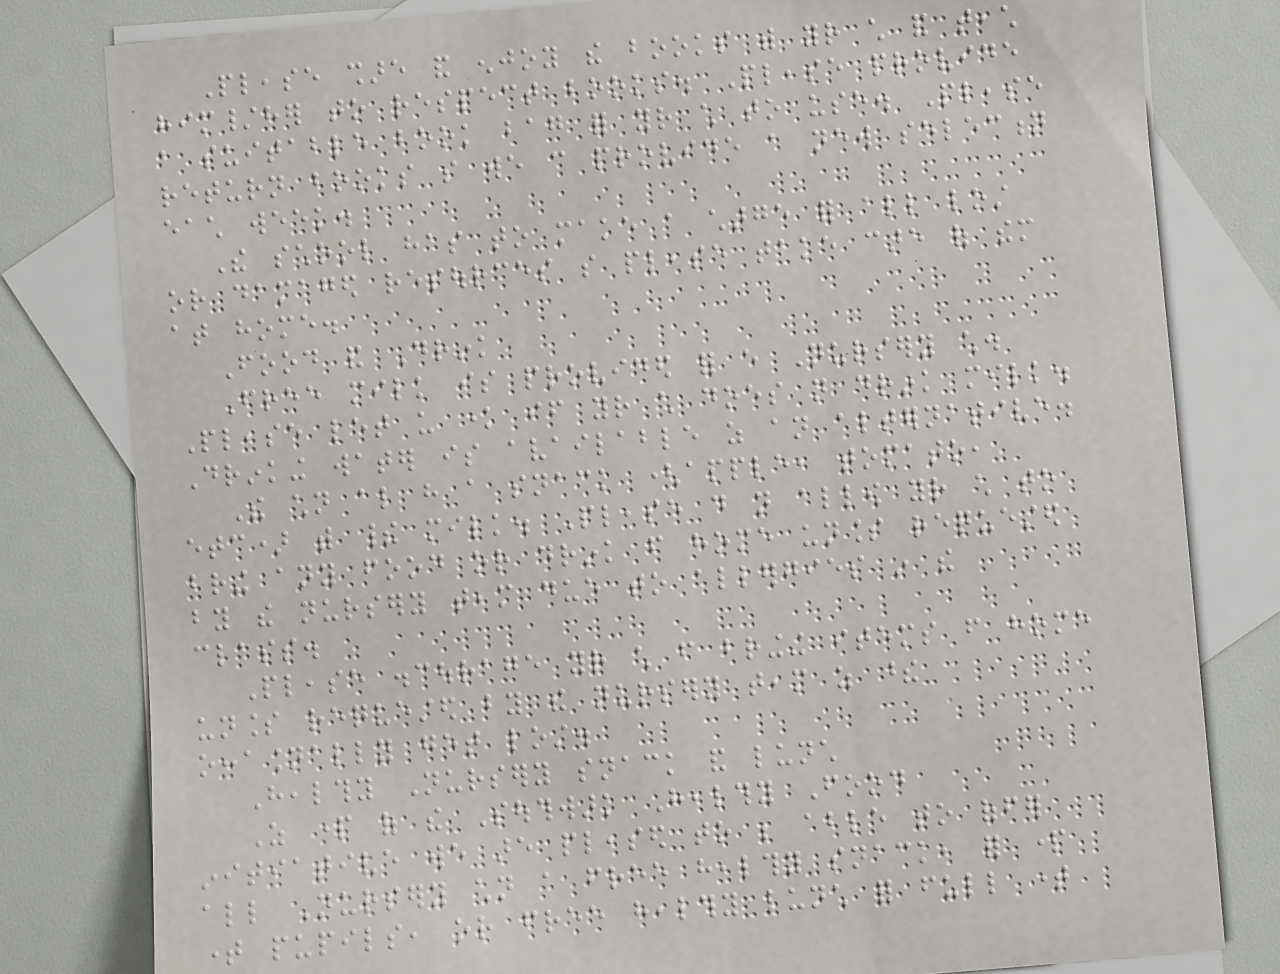Please share and enjoy the books with your child and teach
him/her to respect books. Please provide
a suitable book bag for your child to use. Please
return books so we can provide a new selection
each week.
The school has to make a charge for all lost
or damaged resources so please take care of them
at home.
Food and Drink
Free milk is provided for every Nursery child.
Please let us know if your child does not drink milk.
Drinking water is available as an alternative.
The children also have a snack (apple, tomato,
etc) with their milk. Please do not allow your child to
bring any food or drink from home unless requested
by the nursery team due to allergies in the
class.
Please discourage your child from bringing items from home
unless requested by the nursery team as these
occasionally get lost.
Healthy Nursery snack and lunch
As part of the Southwark Healthy Food
initiative we are pleased to be able to offer
all Nursery children a free healthy snack, for part
time pupils, or free healthy lunch for full time
